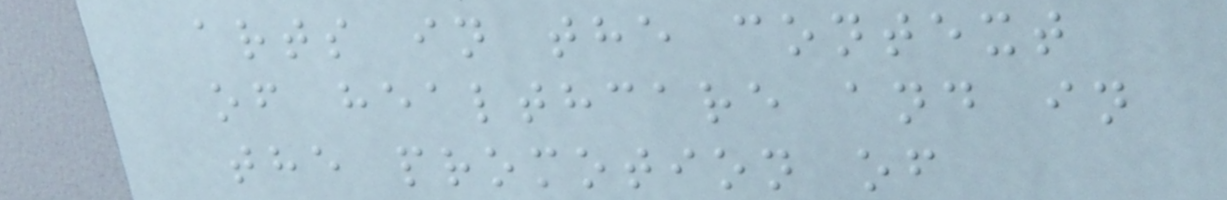arts in the context
of healthcare and in
the promotion of
